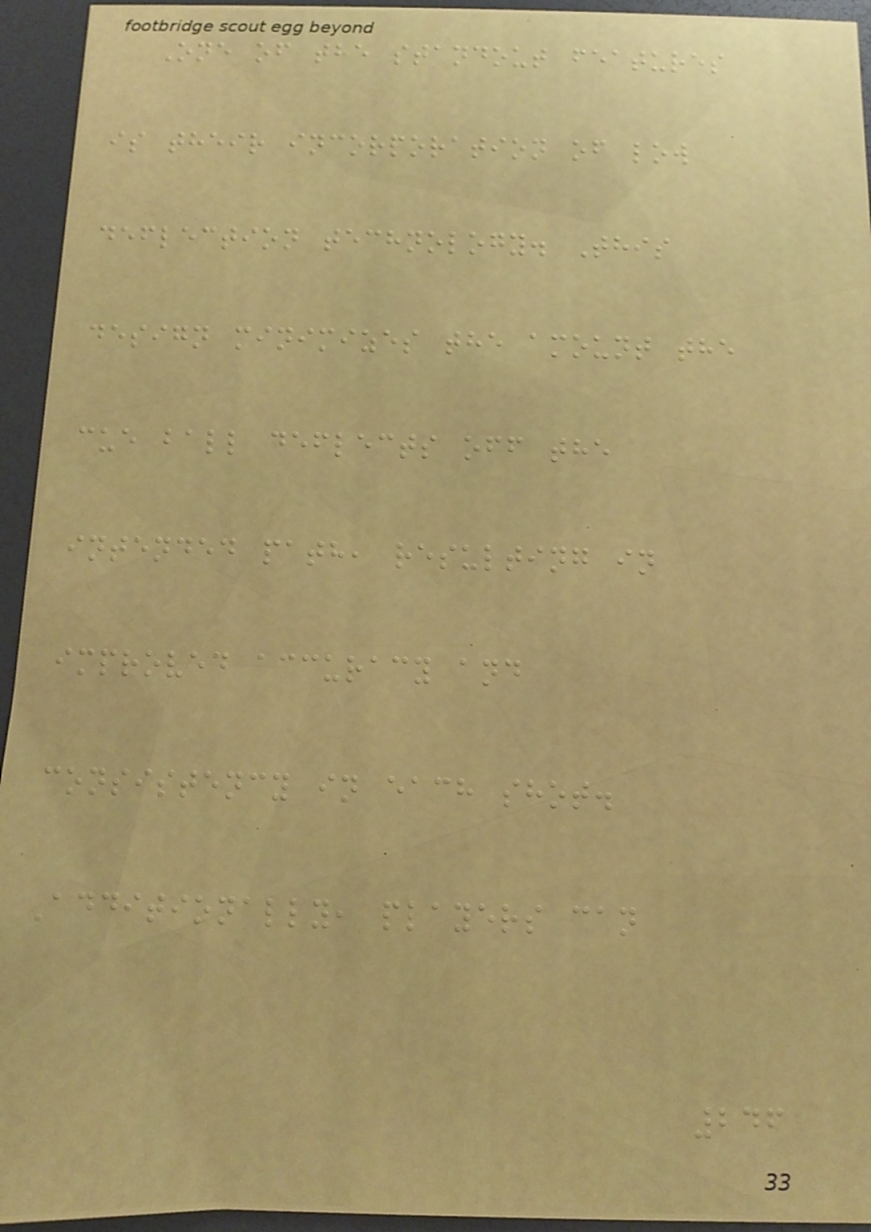One of the standout features
is their incorporation of low
deflection technology. This
design minimizes the amount the
cue ball deflects off the
intended path, resulting in
improved accuracy and
consistency in each shot.
Additionally, players can
246
